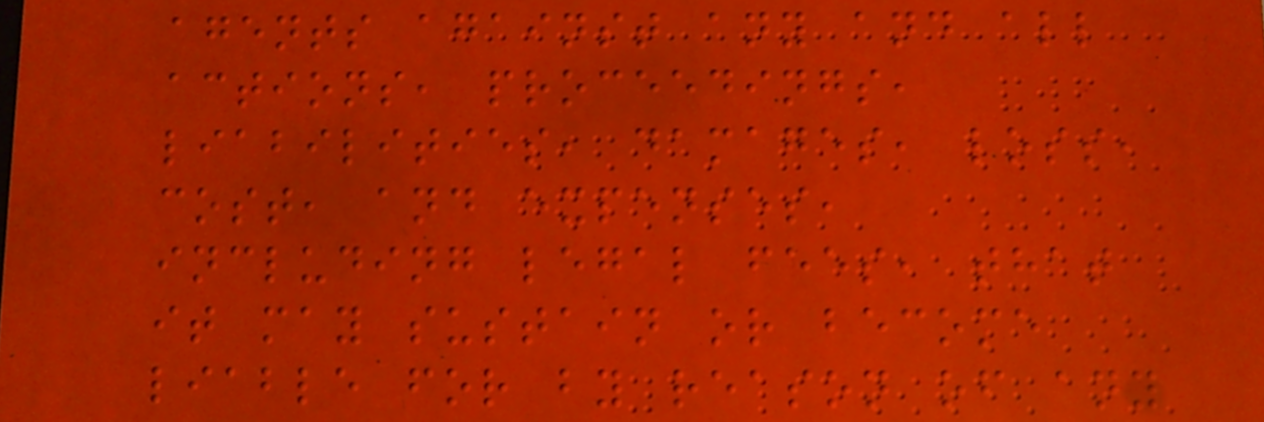agents against any and all
actions, proceedings,
liabilities, damages, loss,
cost, and expenses,
including legal fees, that
it may sustain or become
liable for by reason of any
